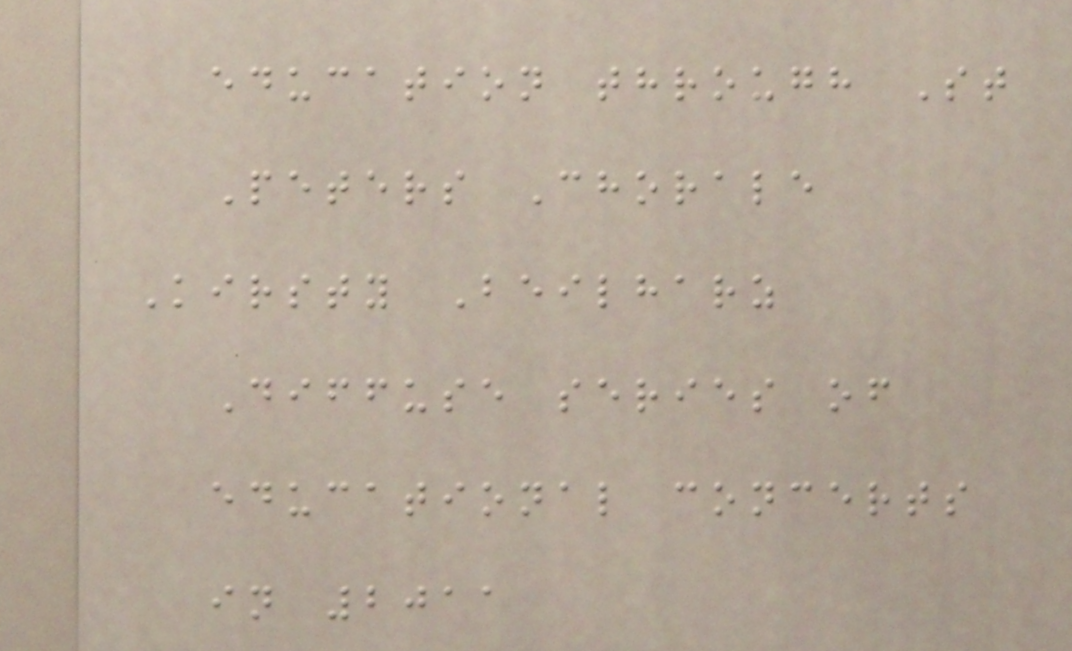education through St
Peters Chorale
Kirsty Beilharz
Diffuse series of
educational concerts
in 2011
